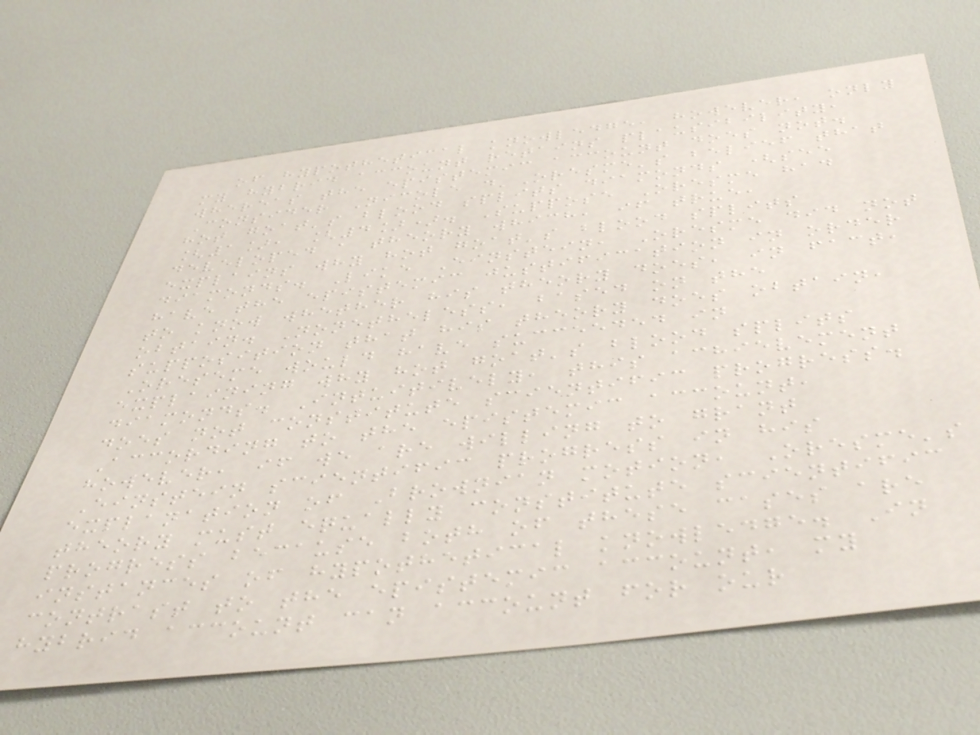of hypothetical knowledge, however, only
my hybrid account retains plausibility,
whereas the epistemic account does not.
Consider Nicole d'Oresme's belief that
hot goat's blood splits diamonds (see
[1], [4]). Suppose Oresme had
developed a theory which, if true,
explains why hot goat's blood splits
diamonds. Like Einstein, Oresme did not
have the epistemic justification in order
to know whether his theory does, in fact,
obtain. Nonetheless, based on the
supposition that his theory does obtain,
Oreseme would have succeeded in
explaining why hot goat's blood splits
diamonds. Intuitively, this achievement
does not constitute scientific progress.
According to the epistemic account,
however, if we are willing to grant
Einstein scientific progress in his
explanation of Brownian motion, Oresme's
theory must equally constitute scientific
progress because both of these cases are
instances of hypothetical knowledge. In
contrast to the epistemic account, my
hybrid account can account for our
